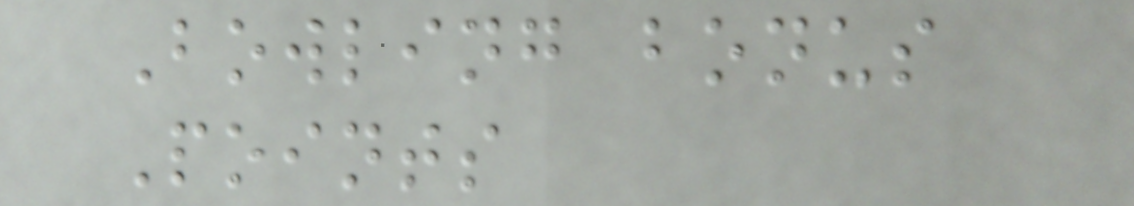Bowling bonus
Points
